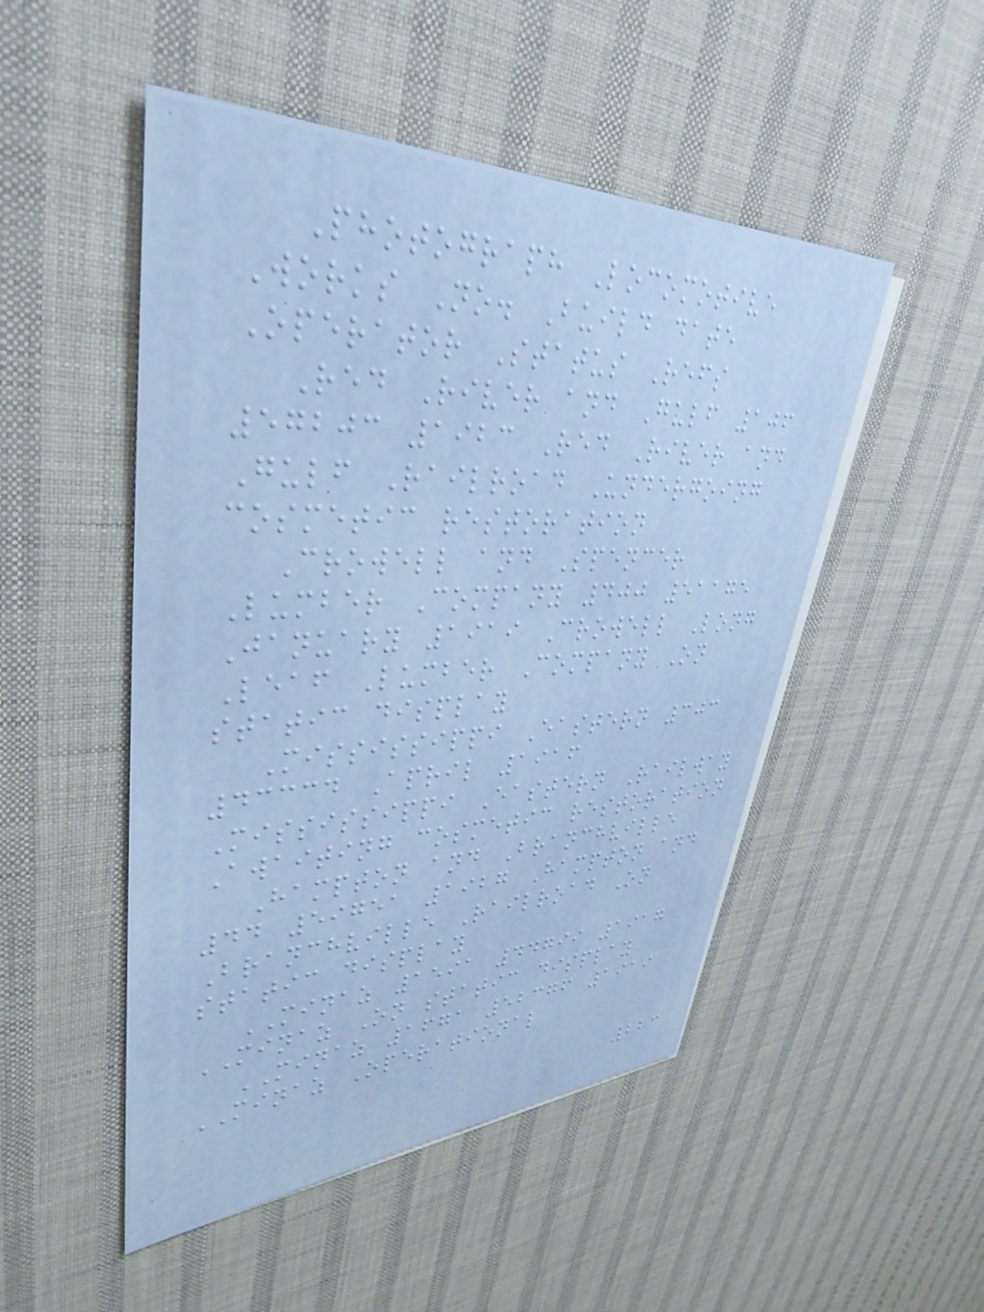Photograph Locomotive
Works No. Build date
Operator Status Refs
Red River and Gulf 106
57203 1923 Red River and
Gulf Railroad Undergoing
cosmetic restoration
Crowell and Spencer
Lumber Company 400 51175
January 1919 Crowell Long
Leaf Lumber Company On
static display
Mississippi Eastern 303
43334 April 1916
Mississippi Eastern Railway
Awaiting cosmetic restoration
Hampton and Branchville
44 59751 1927 Hampton and
Branchville Railroad On
static display
MINAZ 1591 44799 1917
MINAZ On static display
MINAZ 1671 52376 1919
MINAZ Operational
223
